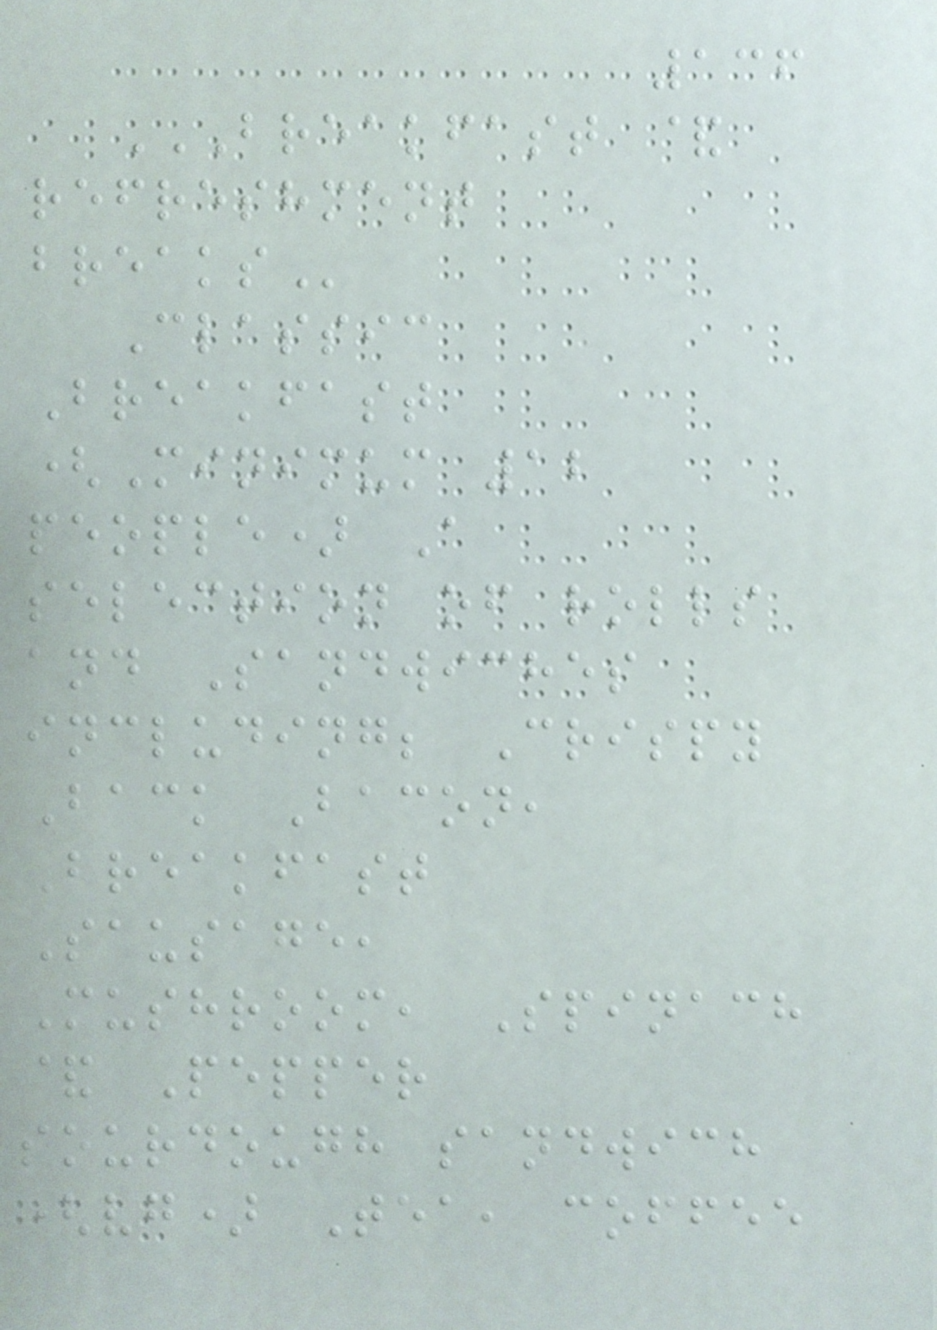136
BREAKFAST &
REFRESHMENT
BREAKS
Classic
Breakfast
(Minimum 12
people) A
selection of rolls
and Sandwiches
including; Crispy
Back Bacon,
Breakfast
Sausage,
Mushroom, Spinach
& Pepper
sourdough sandwich
(vg) Tea, coffee
